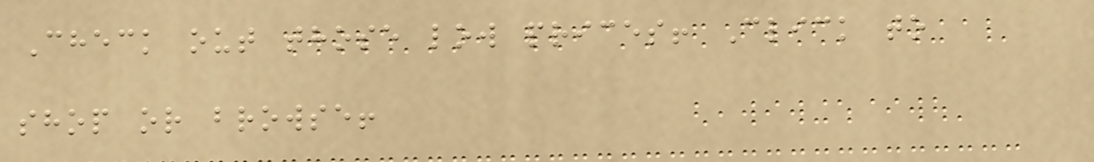Check out those low prices! Click to
shop or browse!
